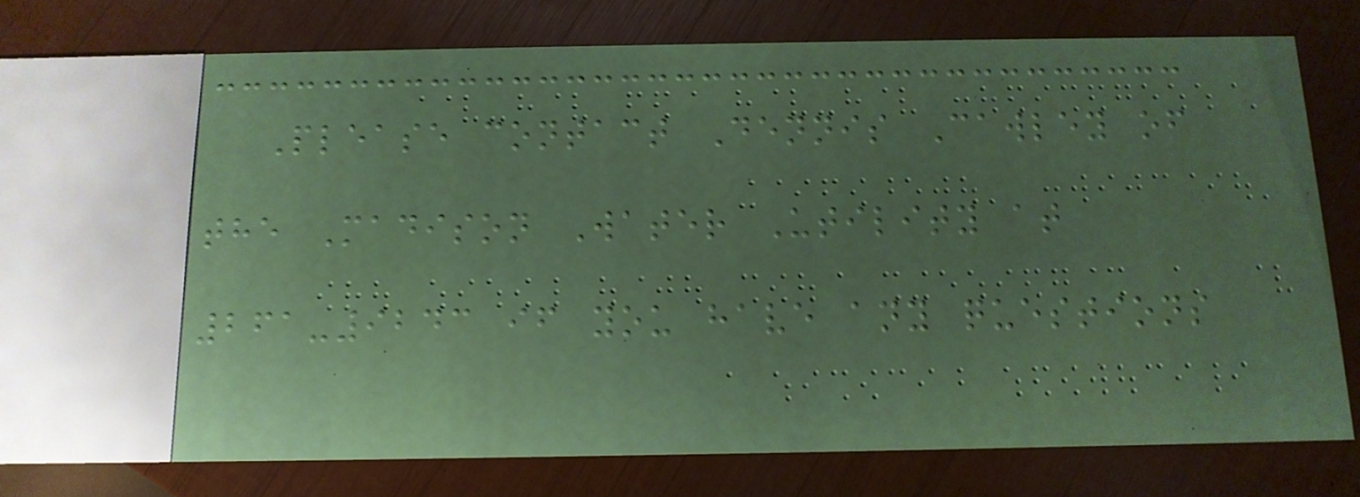Please contact Dennis Cawley of
the Madison Water Utility at
261-9243 if you have any questions
